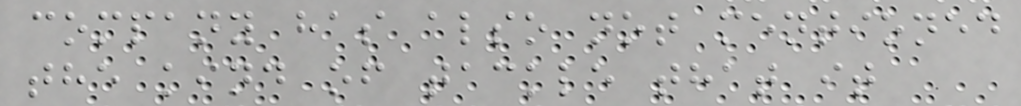company has also not mentioned
the kind of tackle that it
